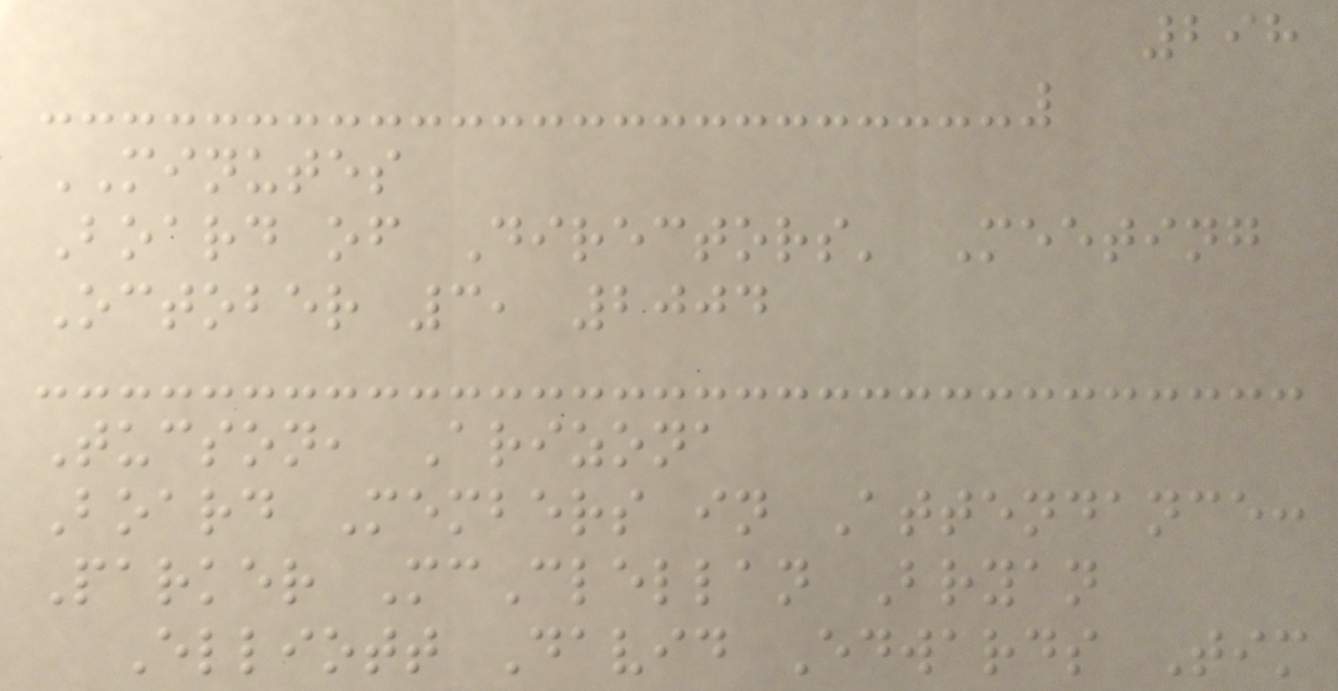298
MINUTES
Board of Directors' Meeting
October 3, 2004
Tucson, Arizona
Board Members in Attendance:
Parker McClellan Bryan
Elliott David Edwards Tim
